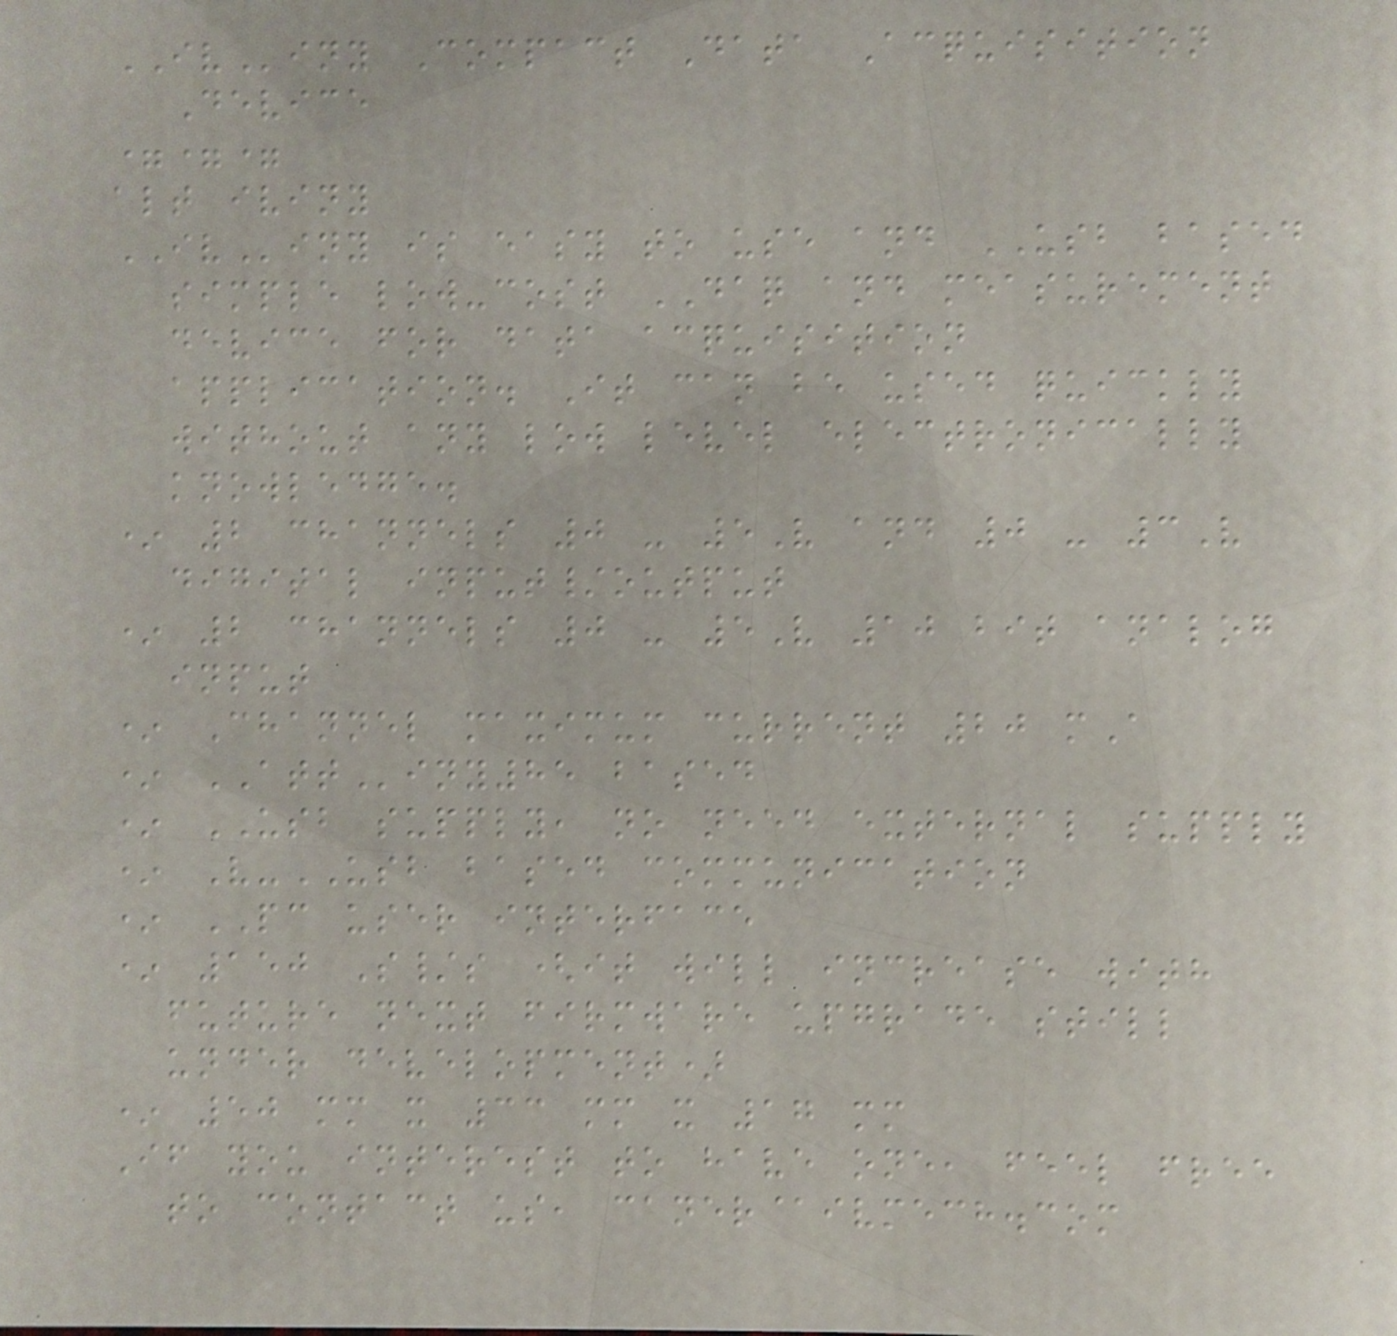IViny Compact Data Acquisition
Device
===
alt iviny
IViny is easy to use and USB based
simple low-cost DAQ and measurement
device for data acquisition
application. It can be used quickly
without any low level electronically
knowledge.
* 2 channels 0 - 5V and 0 - 3V
digital input/output
* 2 channels 0 - 5V 10 bit analog
input
* Channel maximum current 20 mA
* ATTiny85 based
* USB supply, no need external supply
* V-USB based communication
* PC user interface
* 150 S/s (it will increase with
future next firmware upgrade still
under development)
* 50 mm x 33 mm x 17 mm
If you interest to have one, feel free
to contact us, caner@ivmech.com
